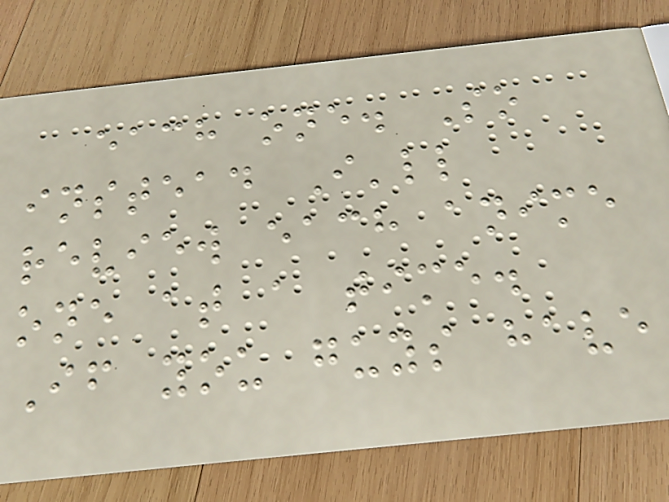each one. So
instead I'll
review each anime
one at a time.
If you guys have
